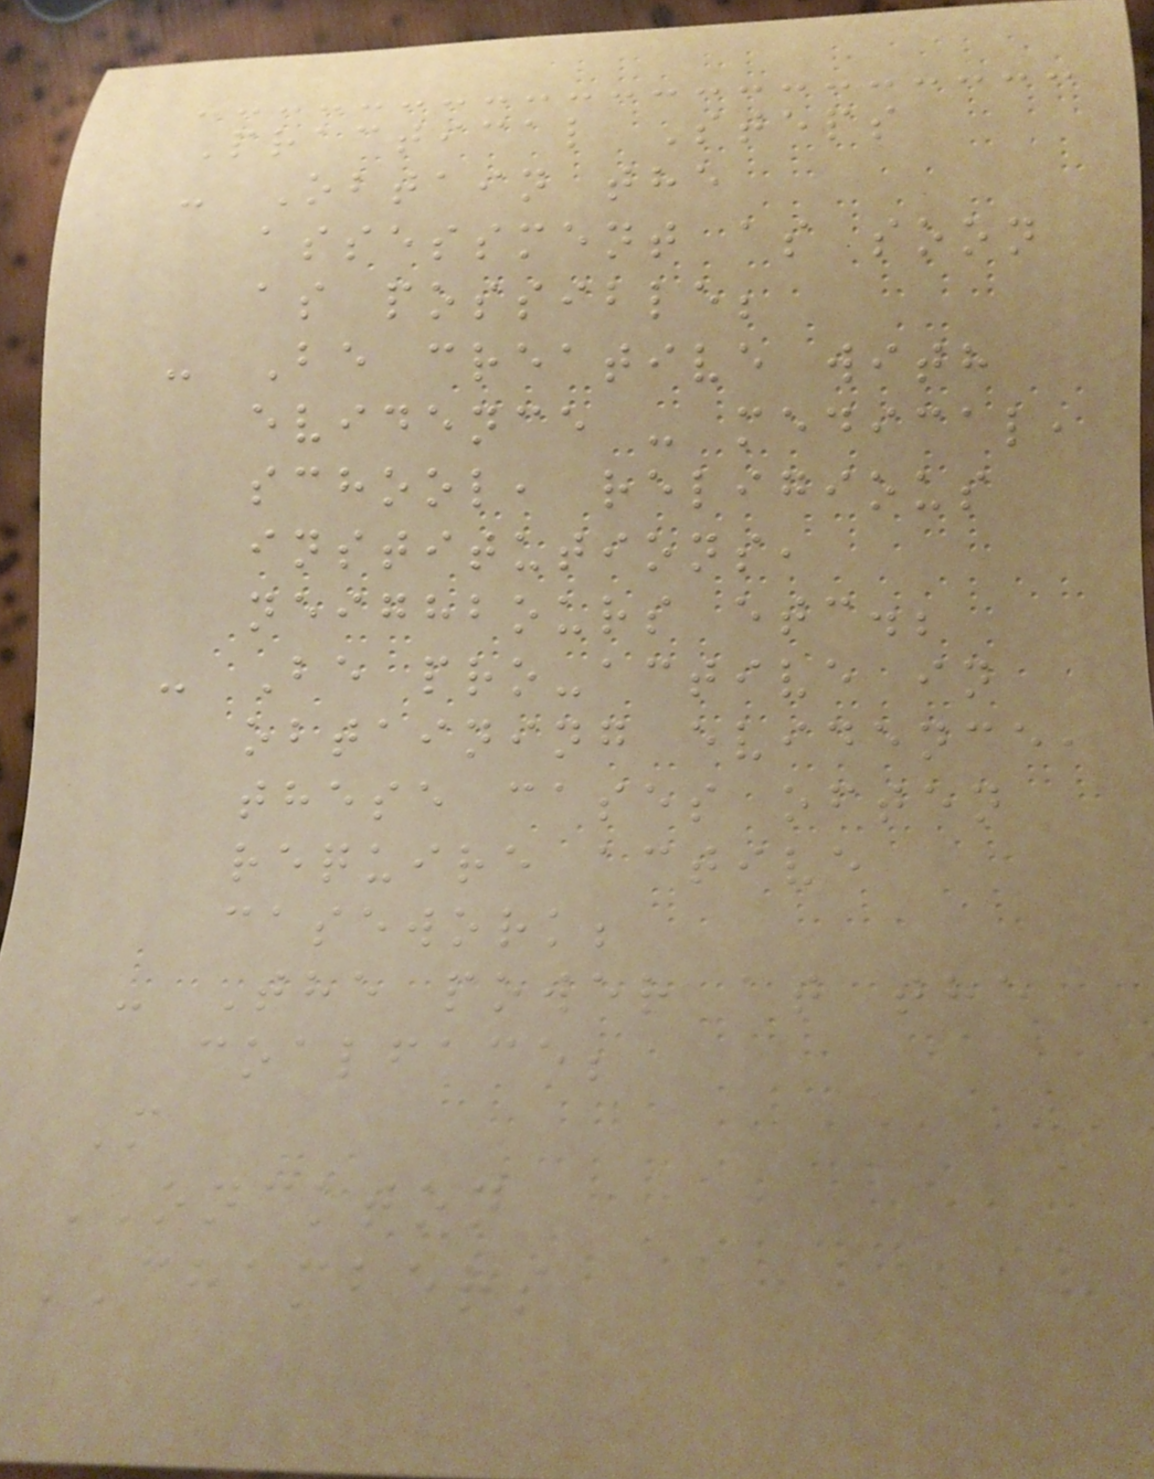Practical Steps
- Obtain the
assessment as soon
as possible;
- Be creative with
evidence - medical,
school, religious
institutions,
neighbours etc.;
- Be pro-active in
obtaining evidence,
these cases often
require active
casework;
- The power at the
coalface;
M
ONCKTON
CHAMBERS
